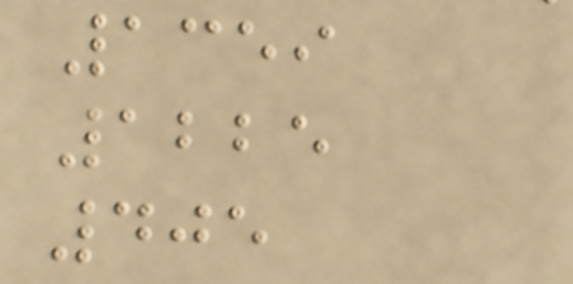1359
1225
405
